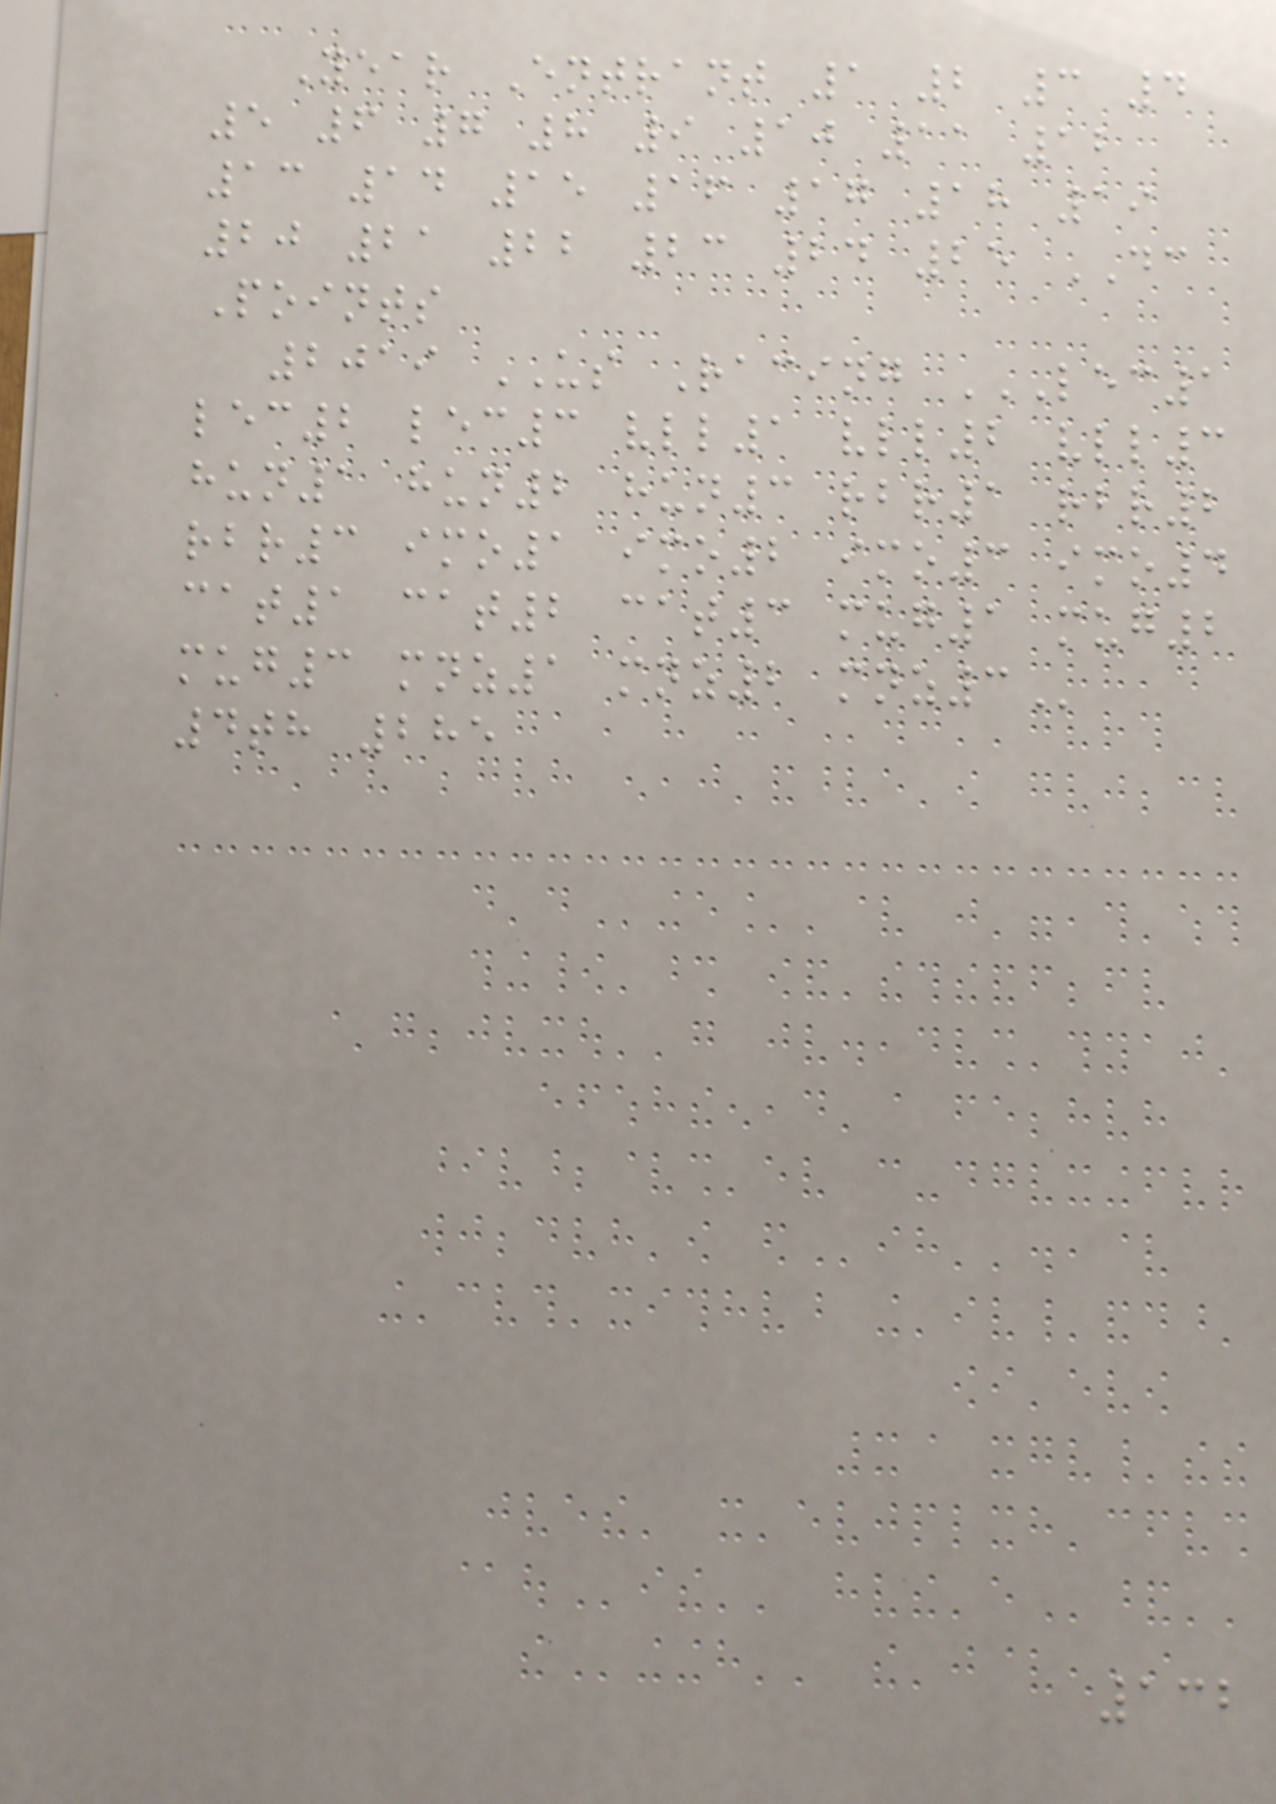Year Entrant 1 2 3 4
5 6 7 8 9 10 11 12
13 14 15 16 17 18 19
20 21 22 23 24 25 DC
Points
2019 US Racing LEC1
LEC2 LEC3 VLL1 VLL2 VLL3
HUN1 HUN2 HUN3 RBR1 RBR2
RBR3 IMO1 IMO2 IMO3 IMO4
CAT1 CAT2 CAT3 MUG1 MUG2
MUG3 MNZ1 MNZ2 MNZ3
4th 285
132
